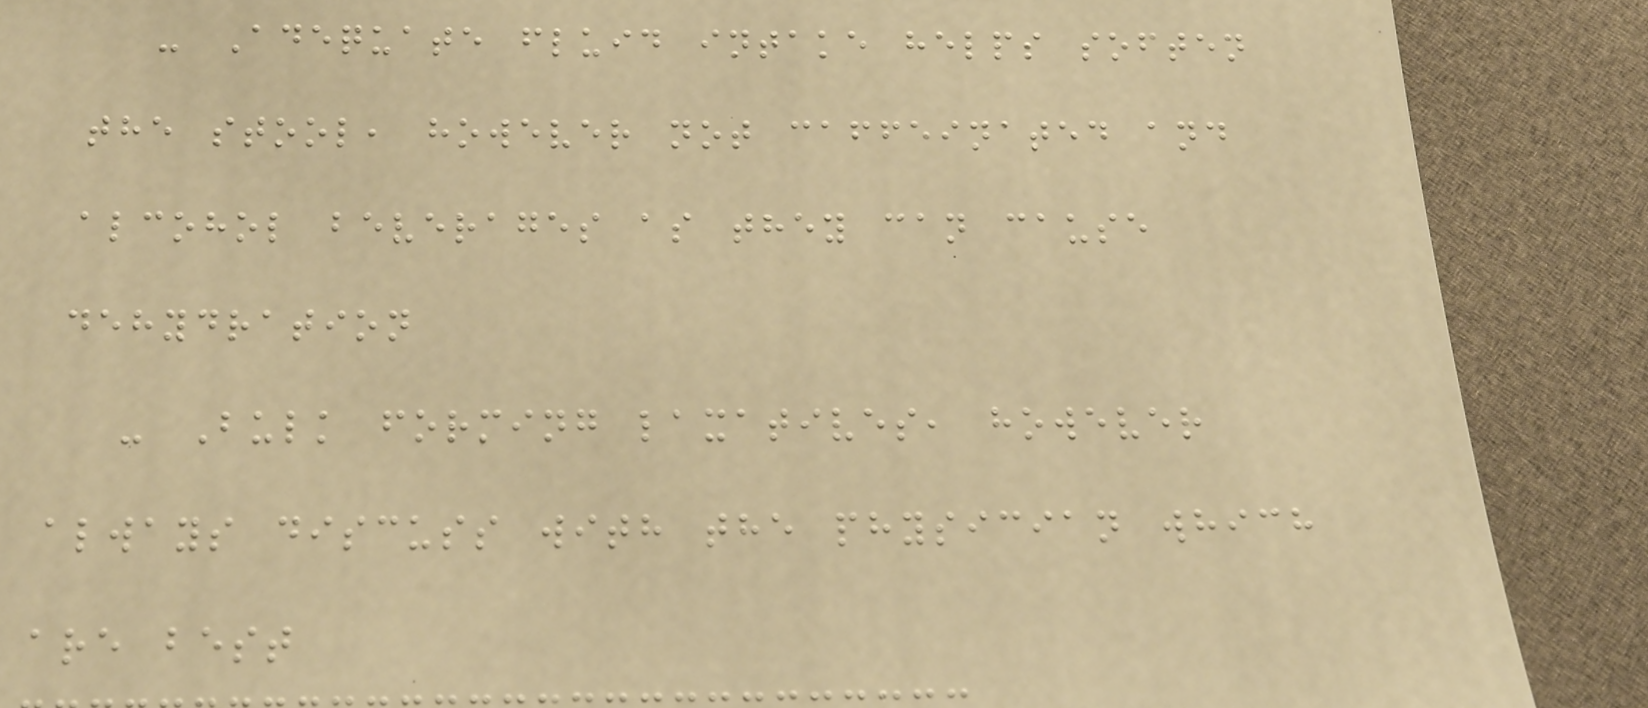- Adequate fluid intake helps soften
the stool, however not caffeinated and
alcohol beverages as they can cause
dehydration
- Bulk forming laxatives, however
always discuss with the physician which
are best
